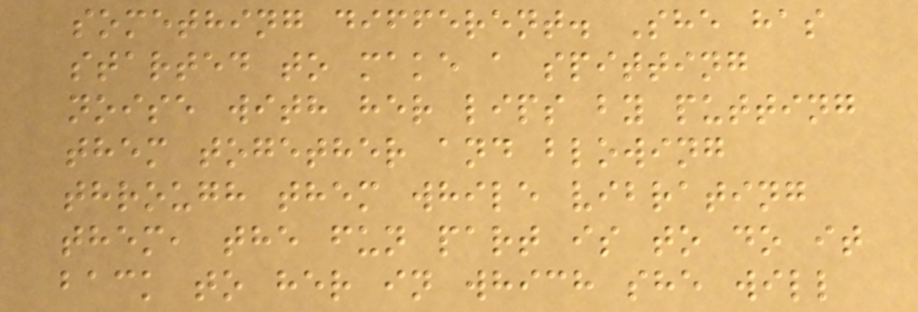something different. She has
started to make a spitting
noise with her lips by putting
them together and blowing
through them while vibrating
them, the fun part is to do it
back to her in which she will
